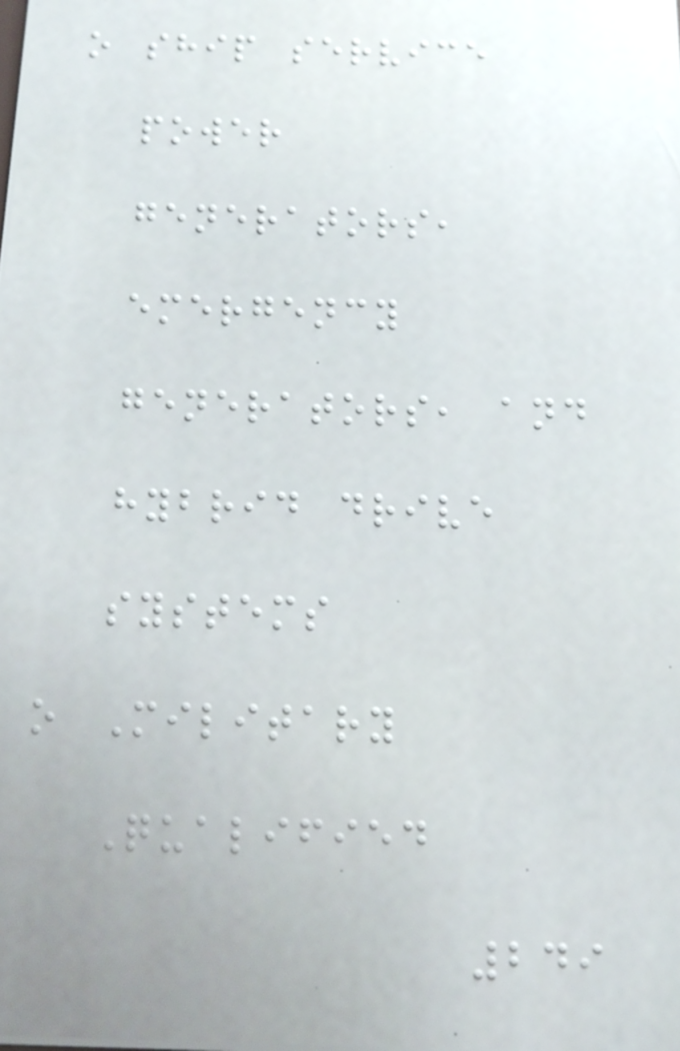o ship service
power
generators,
emergency
generators, and
hybrid drive
systems
o Military
Qualified
249
